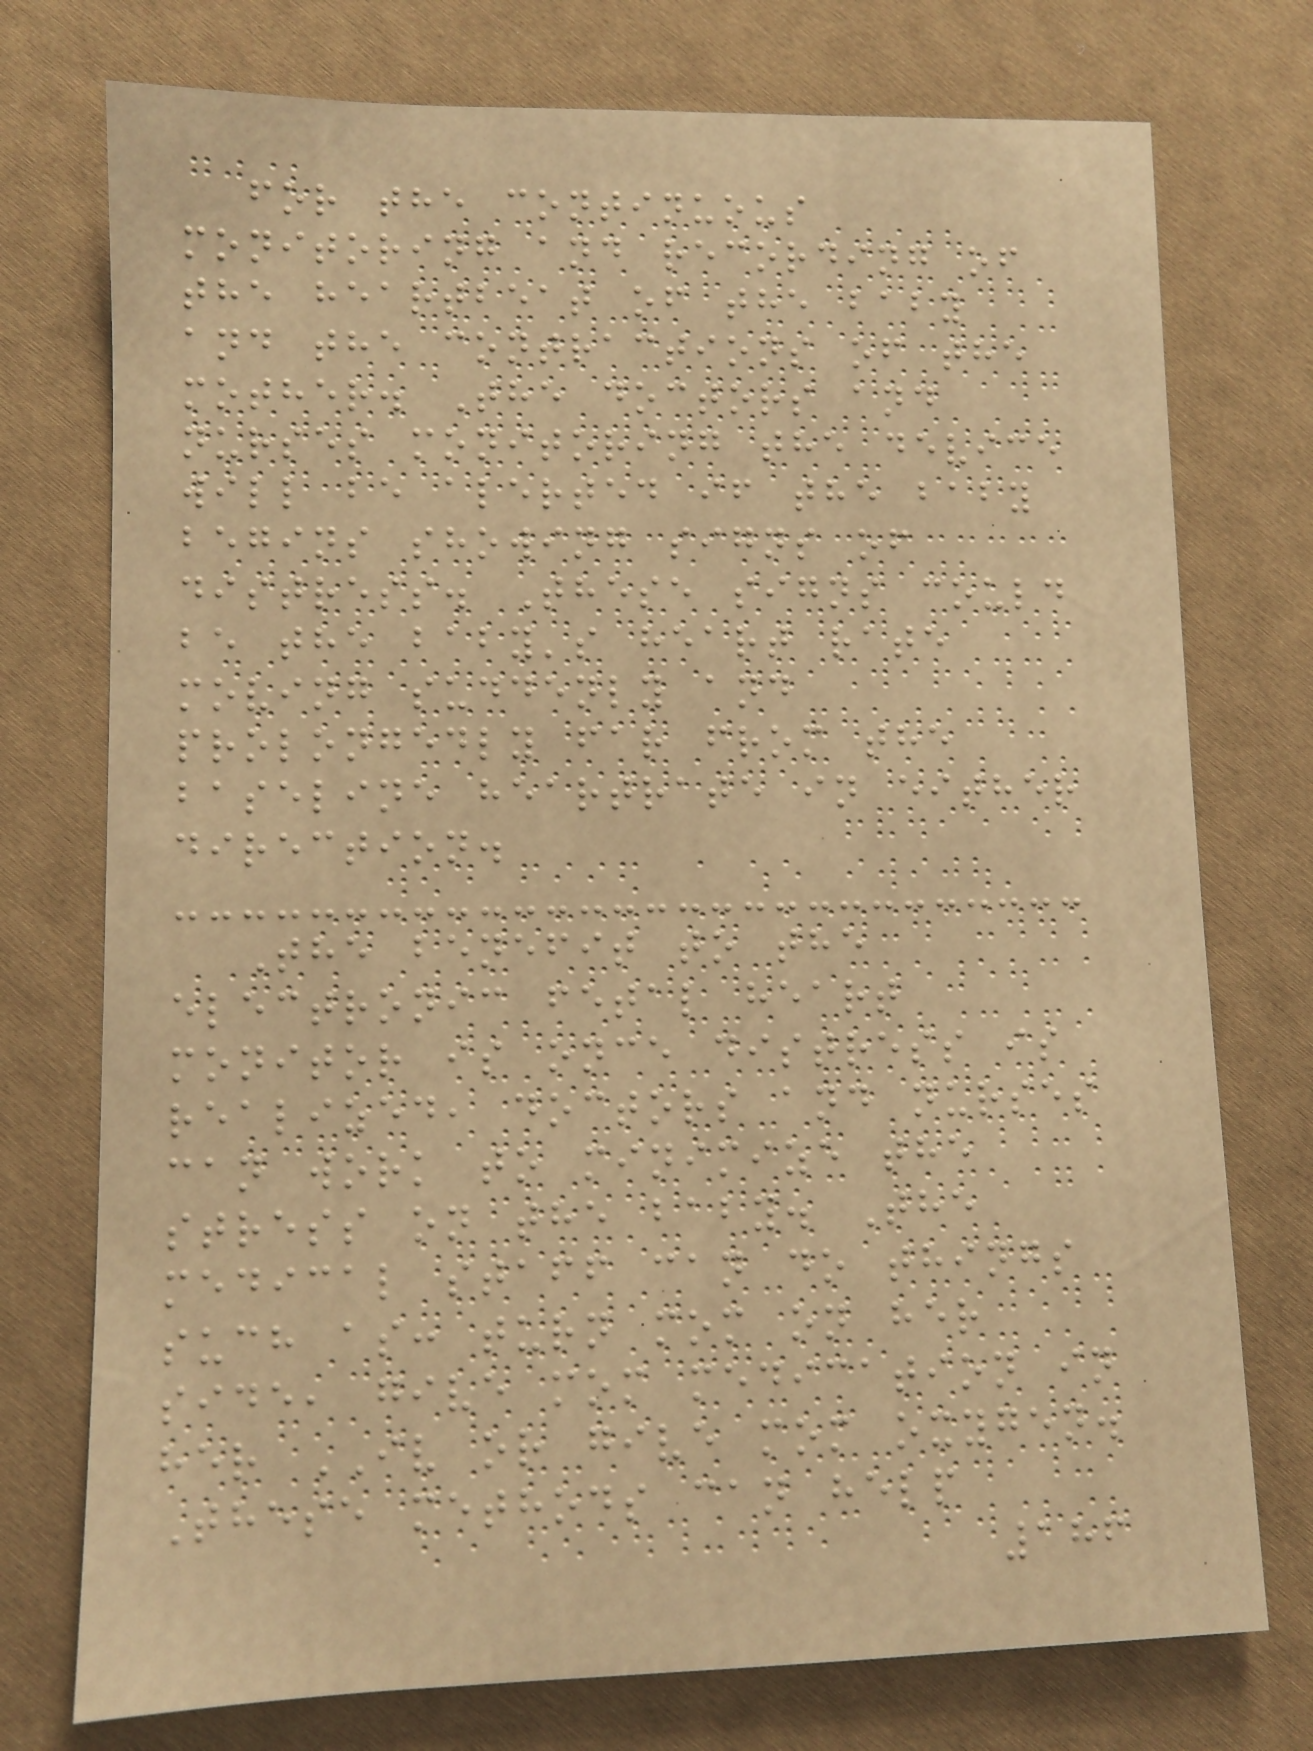for the continuous
monitoring and recording of
the heartbeat of the baby
and the contractions of the
mother. The doctors and
nurses monitoring the device
will be alerted if the baby
begins showing signs of
distress. These signs could
be the baby's heart rate
moving suddenly and
prolongedly far from the
baseline heartrate in either
direction.
The benefit to the
electronic fetal heart
monitor is once distress is
realized, doctors and nurses
can work to minimize the
stress on the baby. The
medical staff can do things
such as: turn mom on her
side, give mom medication in
her IV or give mom oxygen.
These methods can help
186
